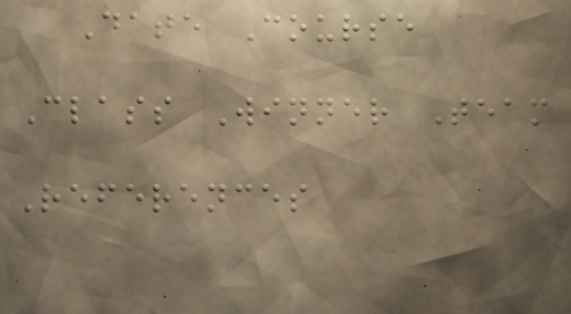Date Course
Class Winner Team
References
